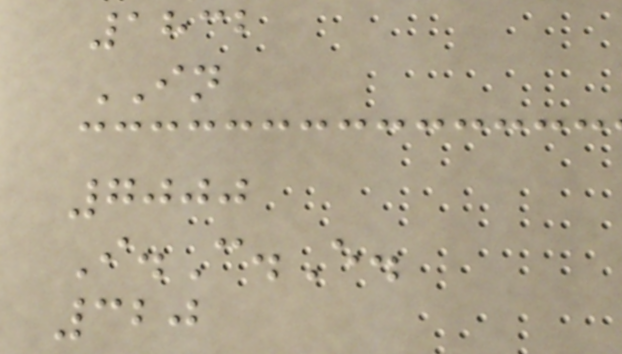1832
IN
7000
I.C.E.
320
